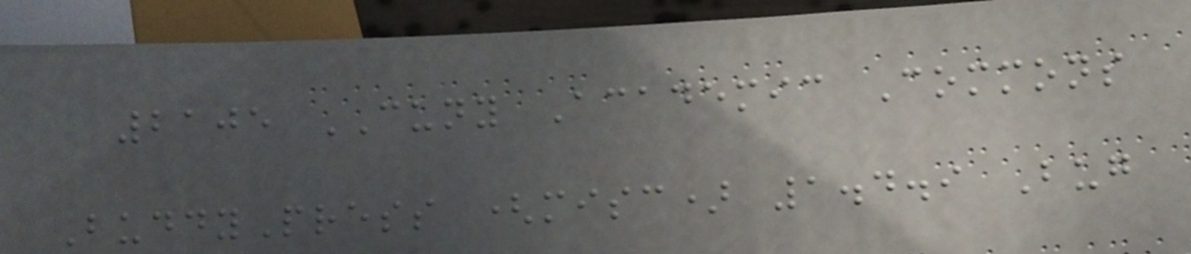2105 CUNY Academic Commons
BuddyPress (misc) 1.4.9 Bug
